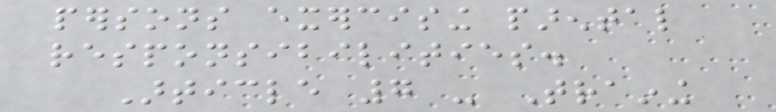persons exercising parental
responsibilities.
Article 7 - Training
